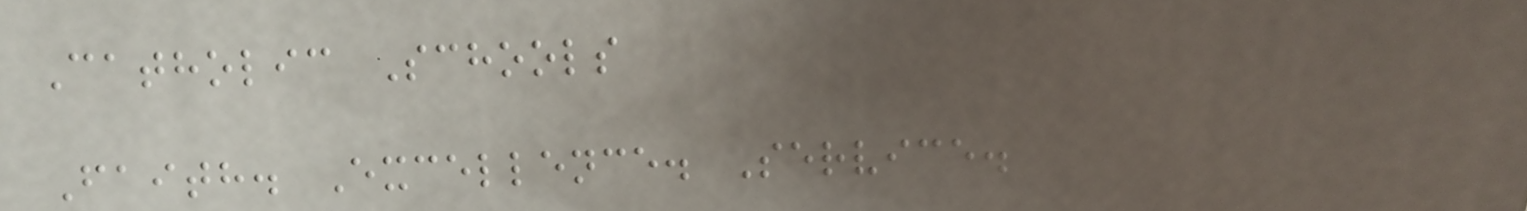Catholic Schools
Faith. Excellence. Service.
